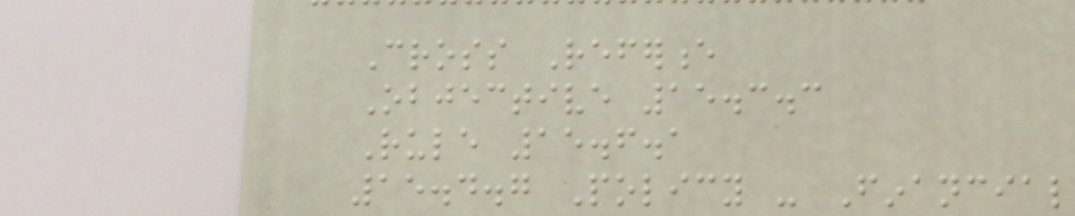Cross Reference
Objective 15.3.3
Rule 15.6.1
15.4.7 Policy - Financial
